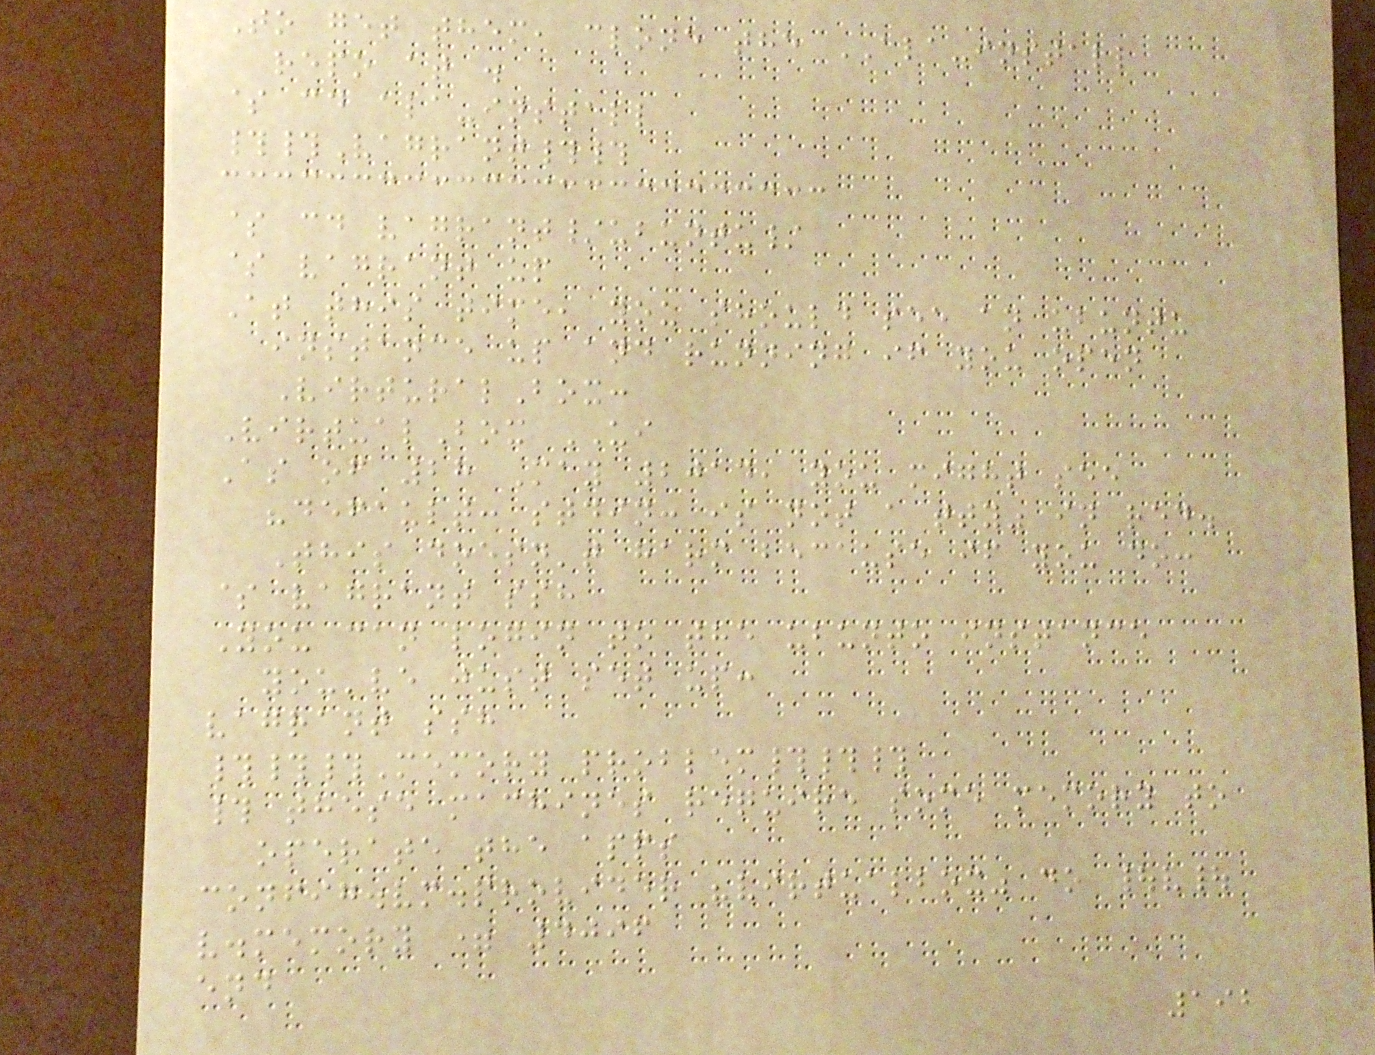To get them, clone the ALA-install
repo at .
$ cd ala-install
##Vagrant##
$ cd vagrant/ubuntu/
$ vagrant up
At this time, you should see an ubuntu
instance up and running if you open
VirturalBox:
VirtualBox UI
As of 28 May 2014, you might see
"default: stdin: is not a tty" in red.
This doesn't harm because if you do:
$ vagrant ssh
You can login to the ubunto instance
you've just set up:
vagrant ssh
###Memory problem###
# these machines require some memory to
operate the apps
config.vm.provider "virtualbox" do |v|
v.memory = 4096
end
192
